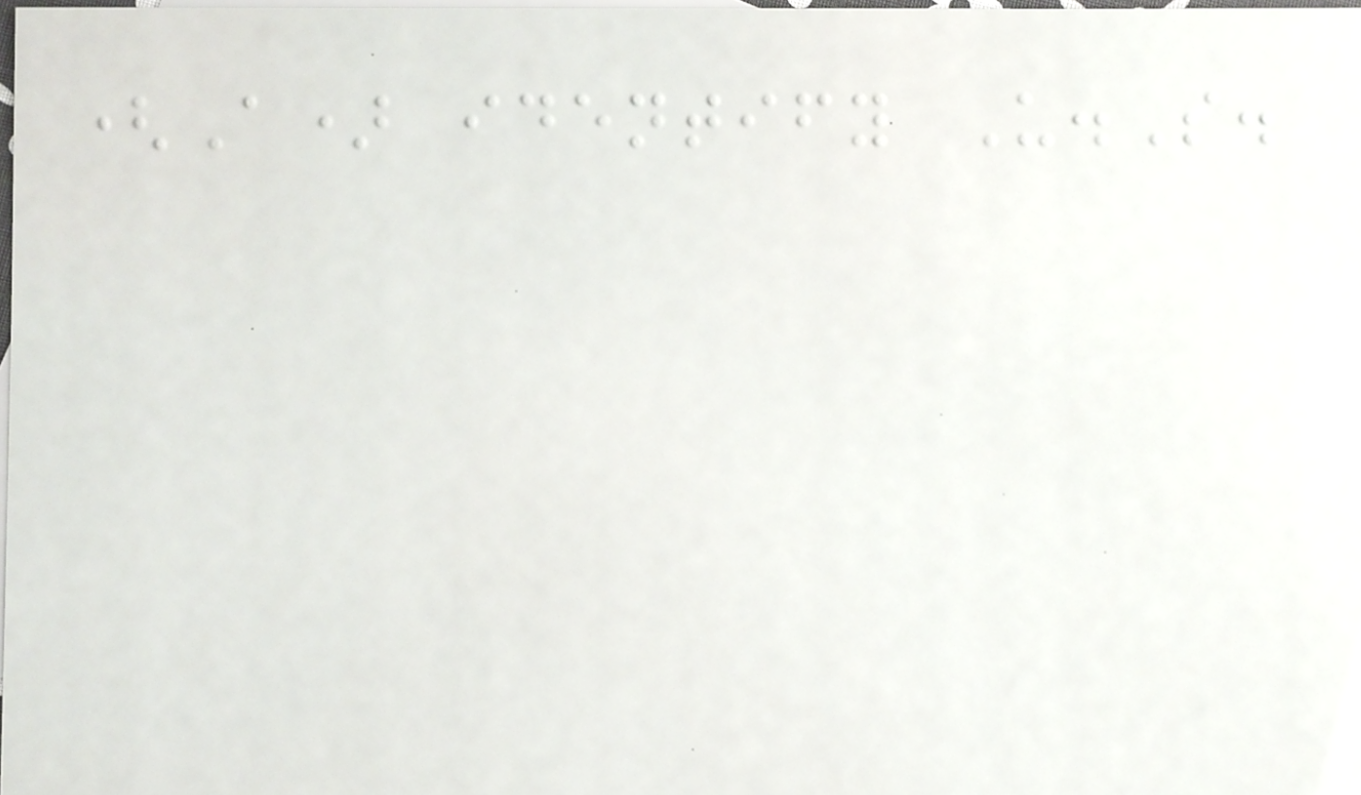(A) identify U.S.
